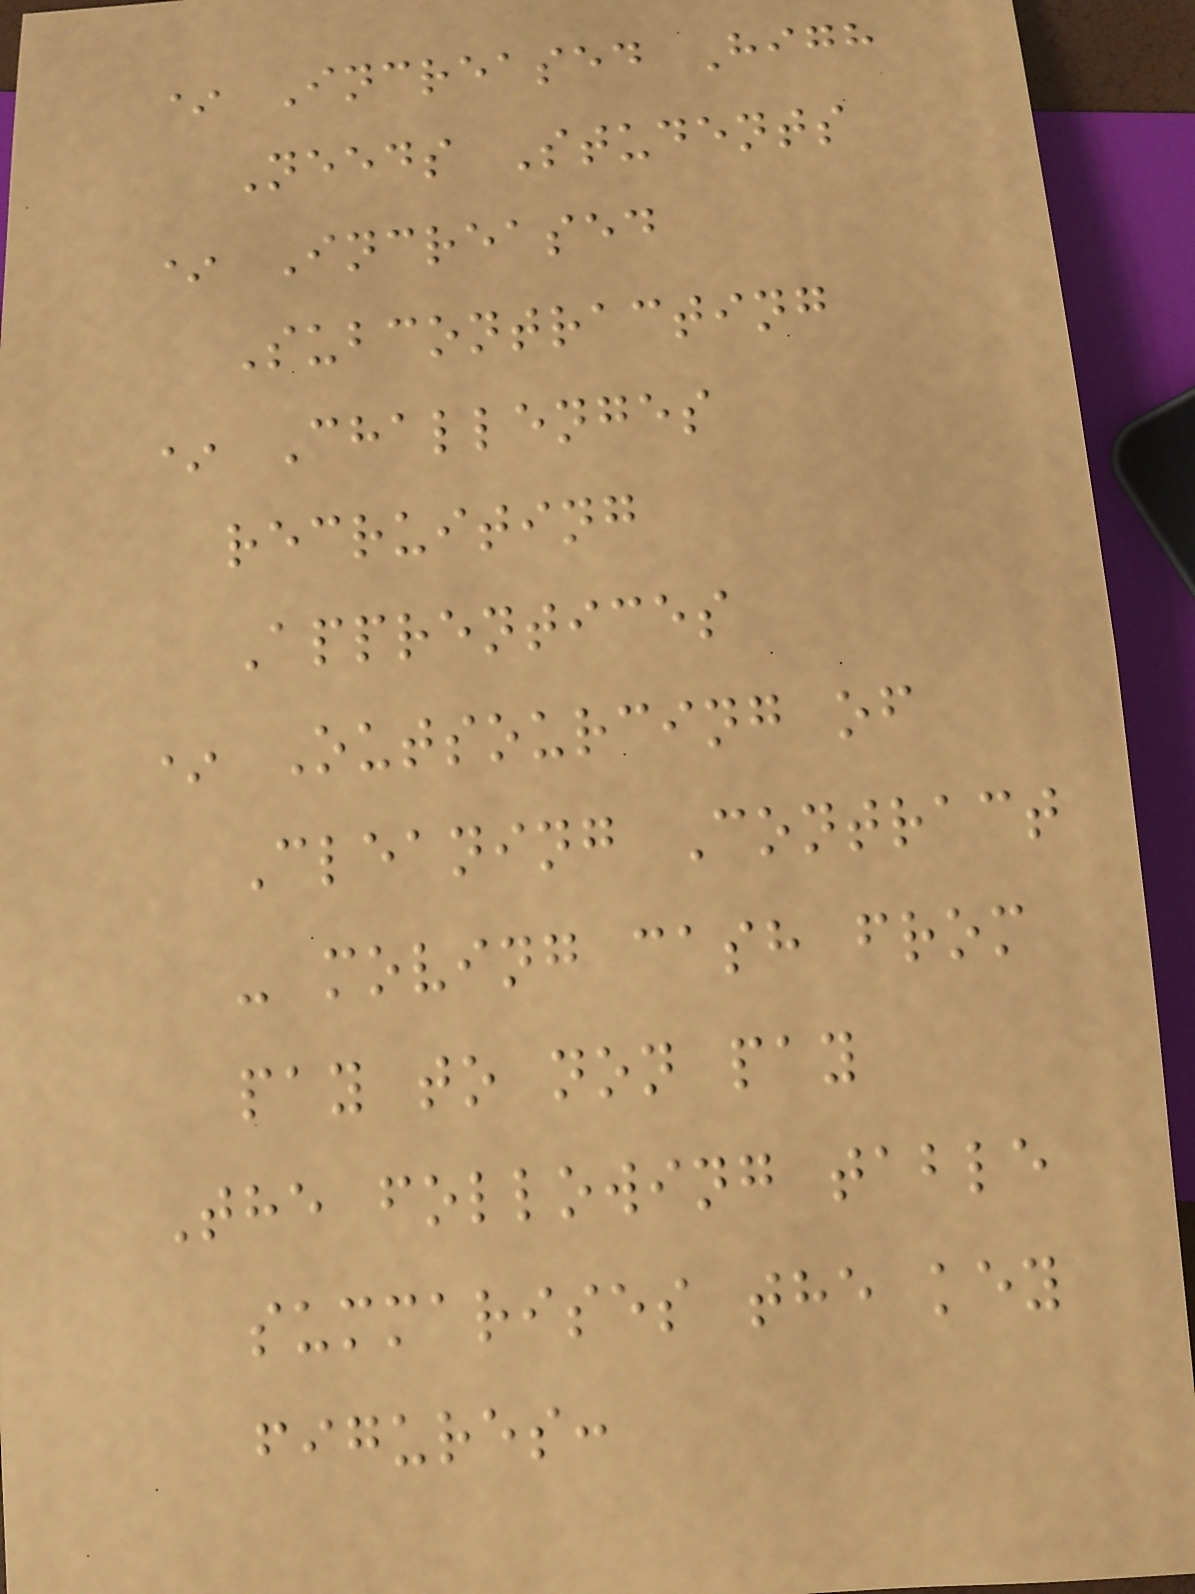* Increased High
Needs Students
* Increased
Subcontracting
* Challenges
recruiting
Apprentices
* Outsourcing of
Cleaning Contract
- moving cash from
pay to non pay
The following table
summarises the key
figures:
